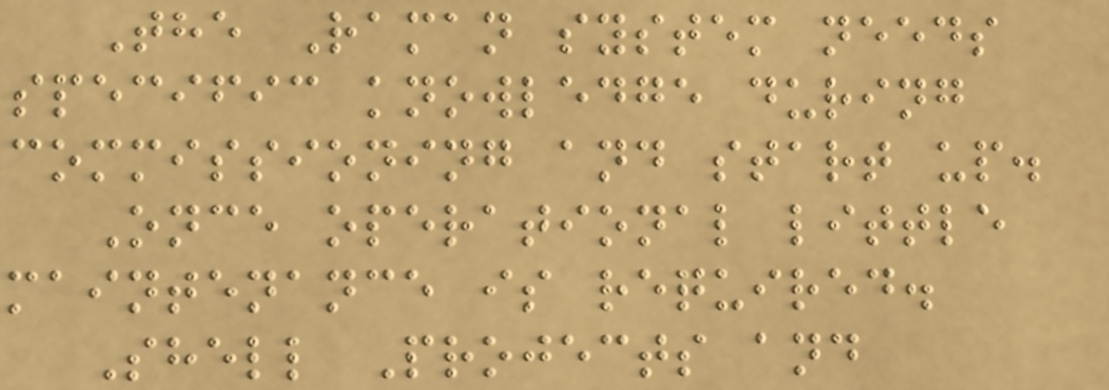The Raman system needs
specific knowledge during
commissioning and start up.
Once operational little
maintenance is required.
Shell Projects and
